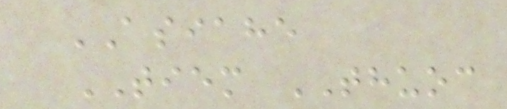ASIAHE
TIEM THUOC
